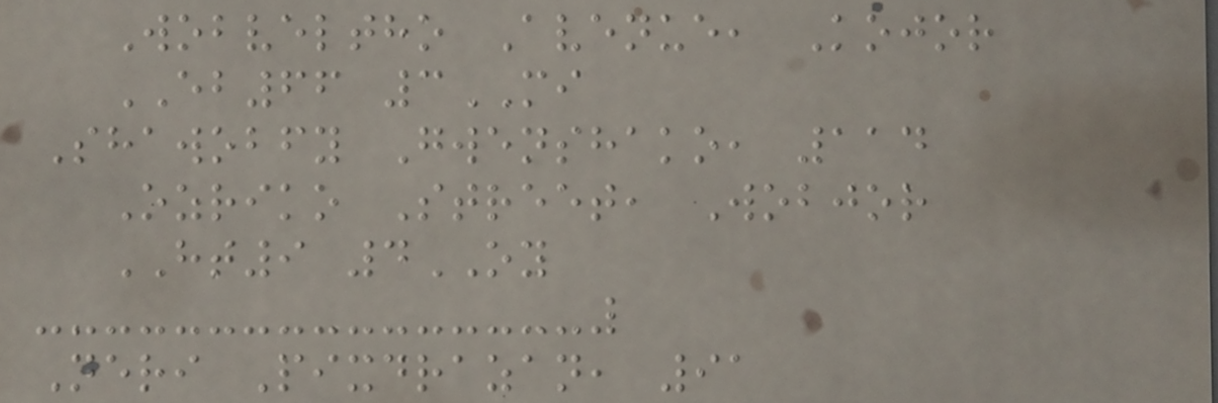Wobveltho Avenue, Kojor
EB66 3MI
Shawobfy Gwenshako, 114
Ozriko Street, Wobjor
HT9 4OY
Neri Pixdrazan, 91
